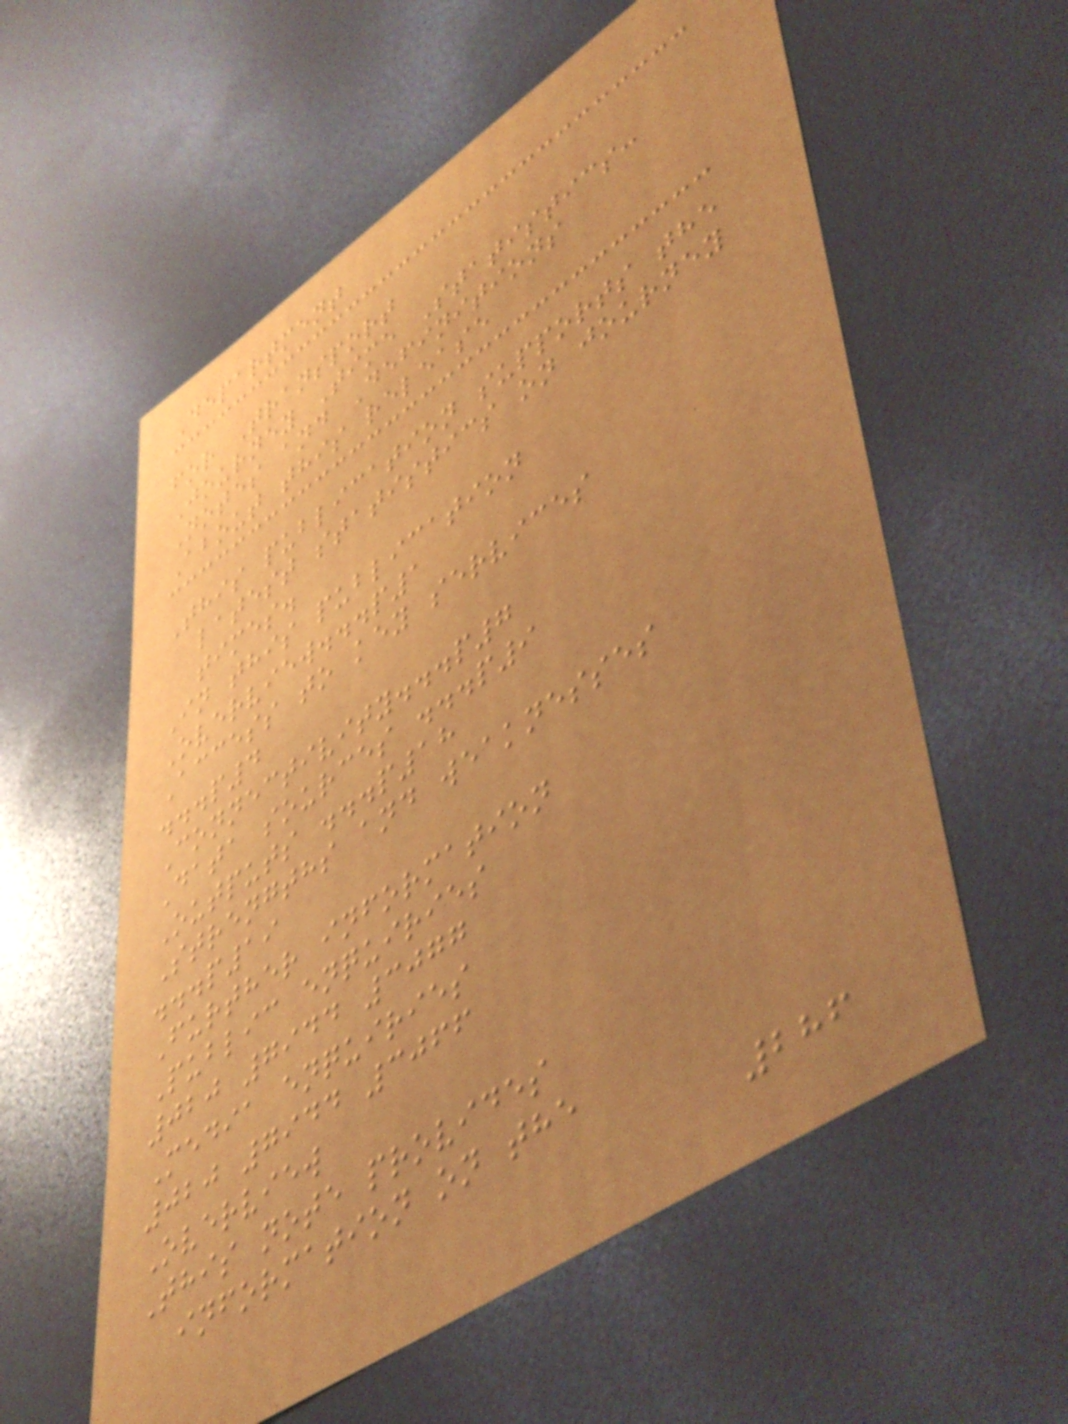Department
for Transport
Journey Time Statistics:
Notes and Definitions
About this release
This publication supports the
latest statistics on journey
times.
In this publication
Overview...p1
Access to key services
...p4
Connectivity...p7
Data sources ...p9
Outputs ...p18
Strengths and weaknesses
...p19
Further information
Public enquiries
020 7944 3077
Media enquiries
020 7944 3066
Overview
This note provides
information on the
286
